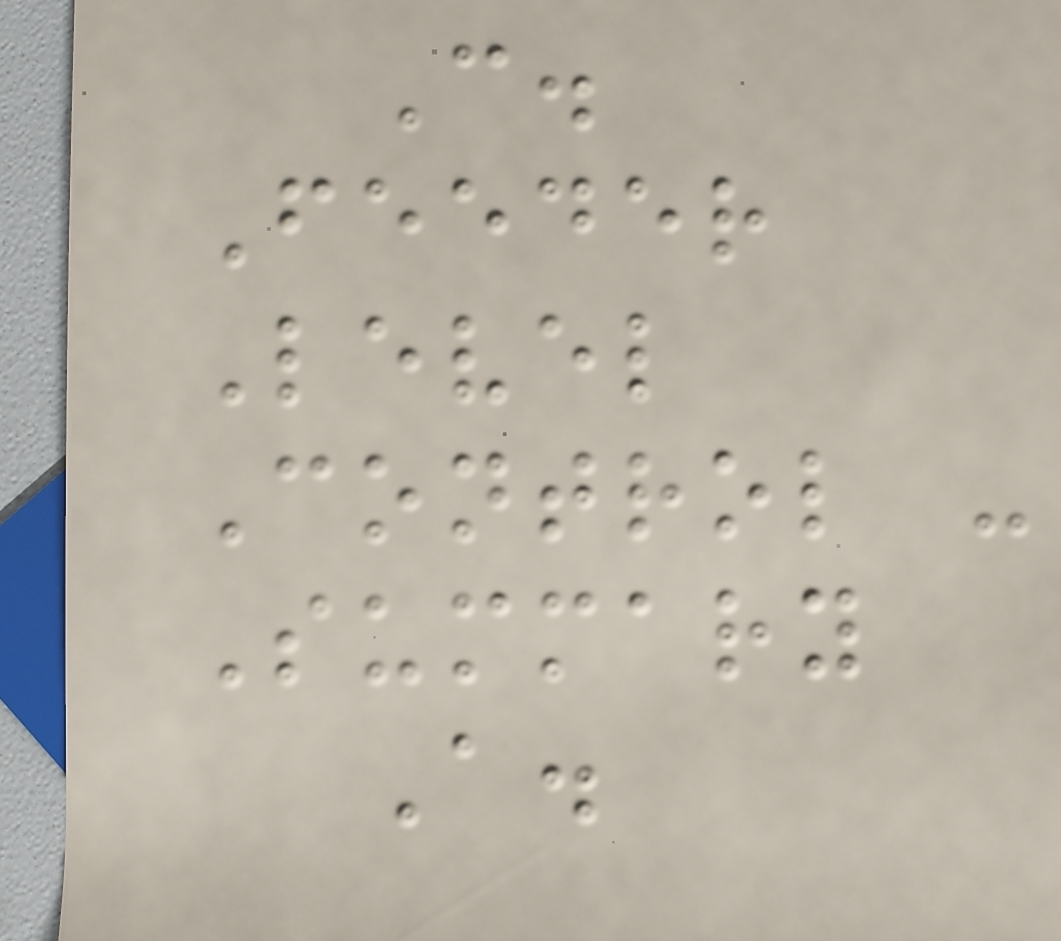C.
Feeder
Level
Control -
Summary
A.
